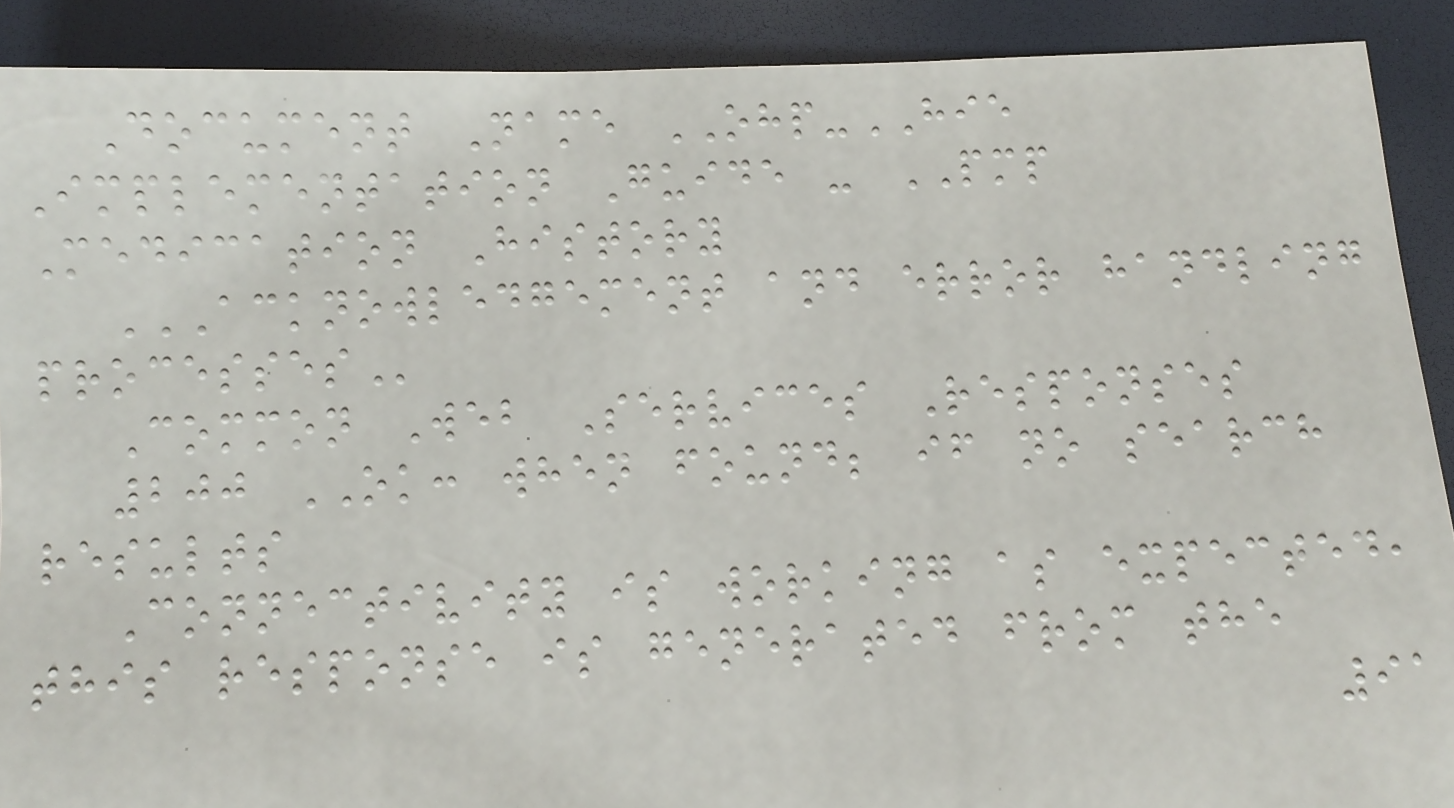Document Name OHP-HIE
Implementation Guide - PMP
Medication History
ACKNOWLEDGEMENT AND ERROR HANDLING
PROCESSES
Common Web Services Responses
200 OK: when found; if no search
results
Connectivity is working as expected,
this response is generated from the
91
